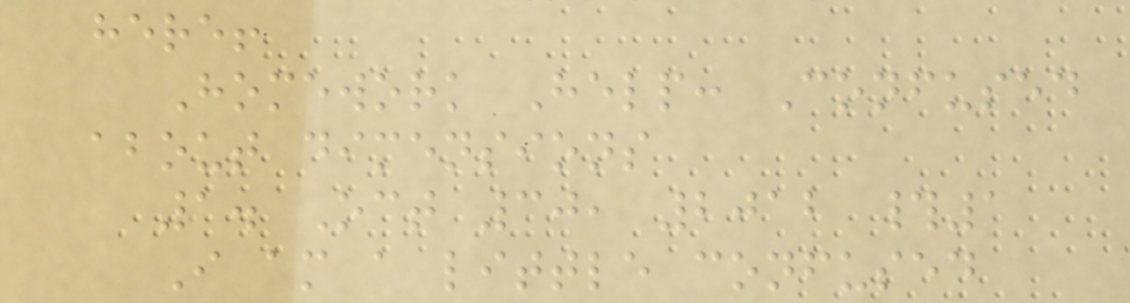here!
Homework Help: Confused
about dimensions
1. Oct 30, 2012 #1
I am a little confused
